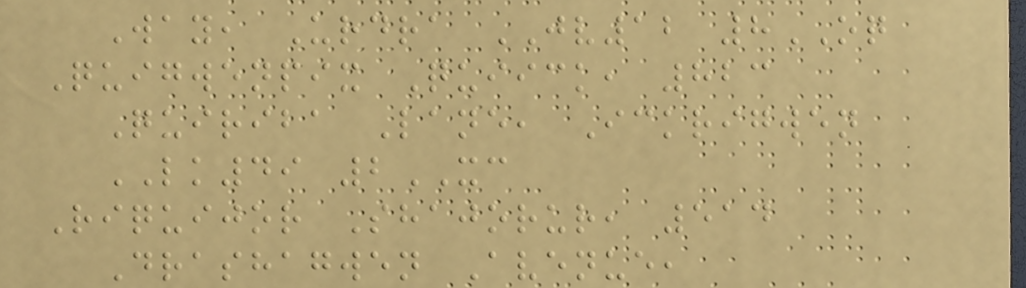Way, Urdra JV12 8OQ
Quigwenpix Quiick, 823
Quiriba Lane, Ickrigwen
LK49 2XC
Riquijor Shajorur, 514
Drashagwen Avenue,
